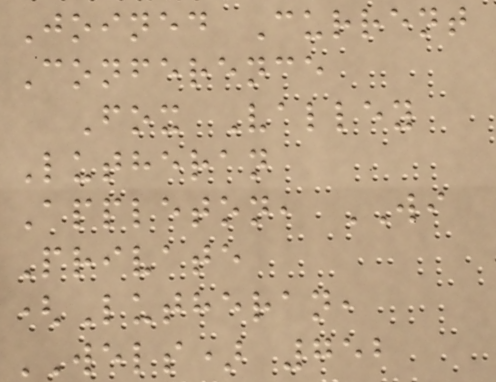Joined Current
Conference
Fox Valley
Lutheran
Appleton, WI
Private
(Lutheran,
WELS) 752
